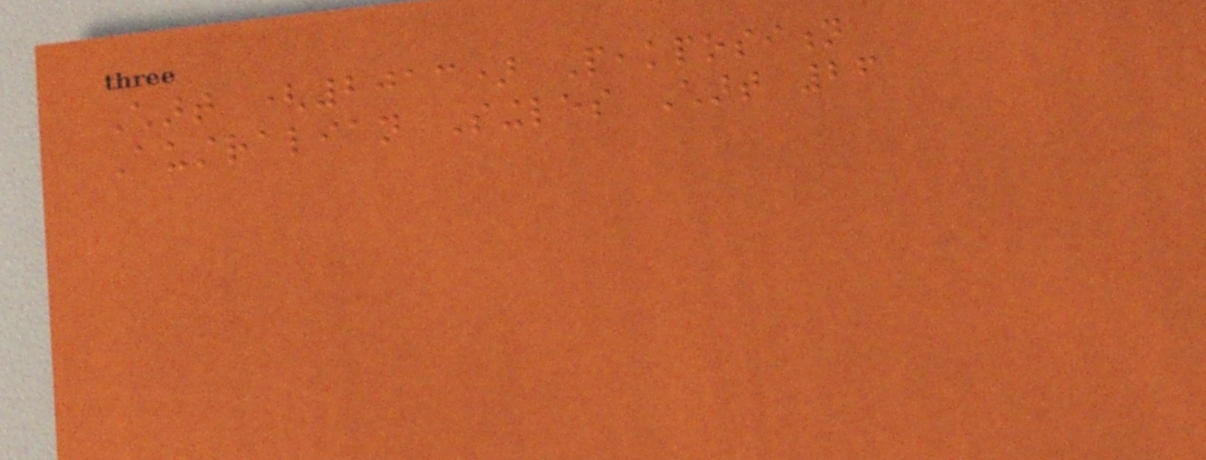Chart (2013) Peakposition
Australian Singles Chart 26
